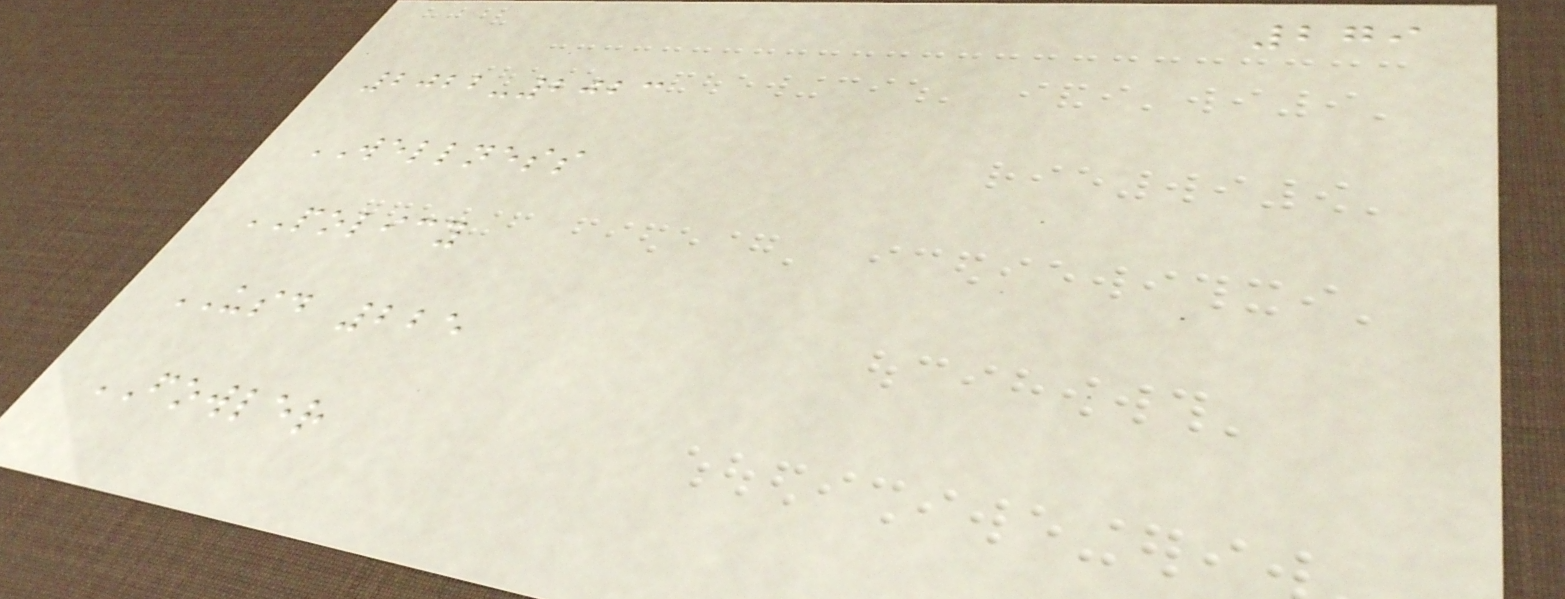279
2022-2023
WELLNESS
POLICY
USD 225
FOWLER
